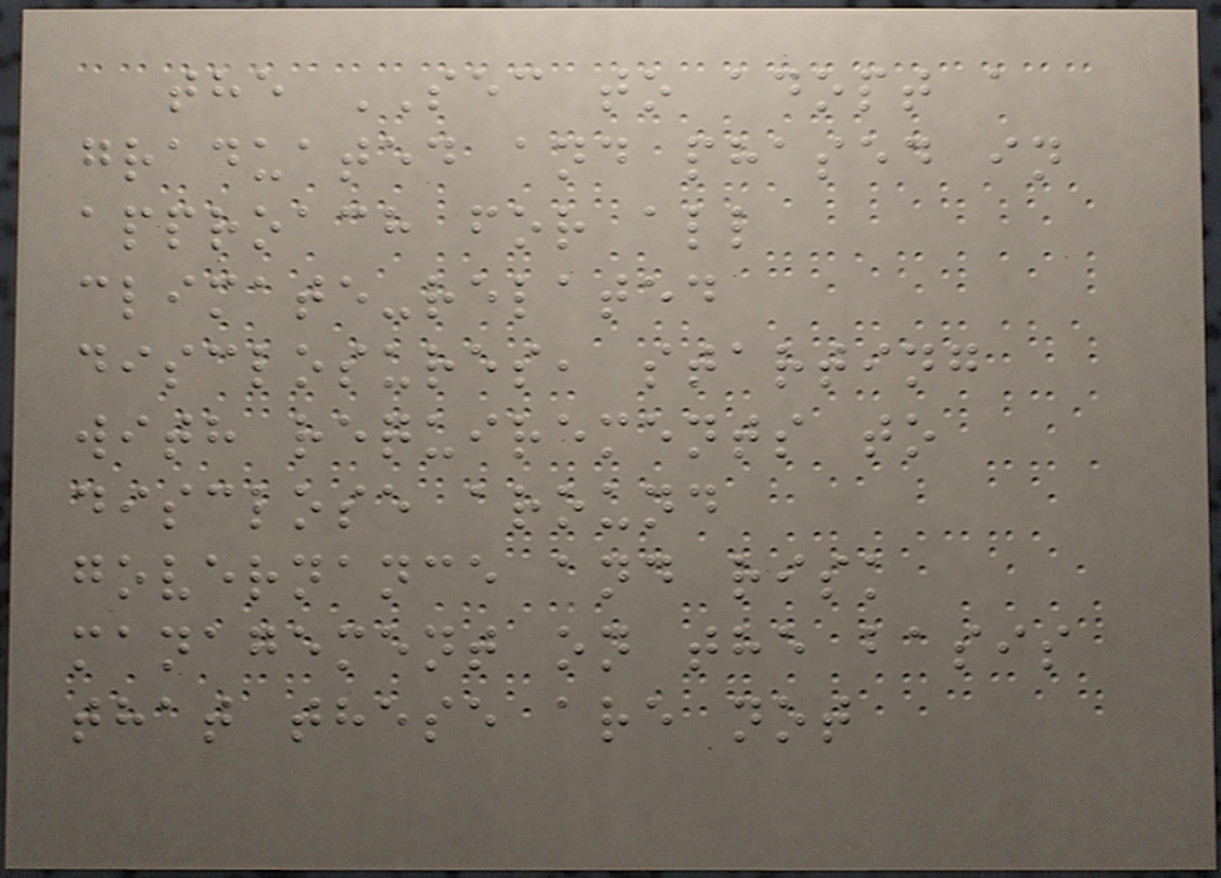the SEC to adopt a
graduated and phased in
approach for all
climate-related
disclosures, starting
with requirements to
disclose around
governance and risk
management on the basis
that these are not
